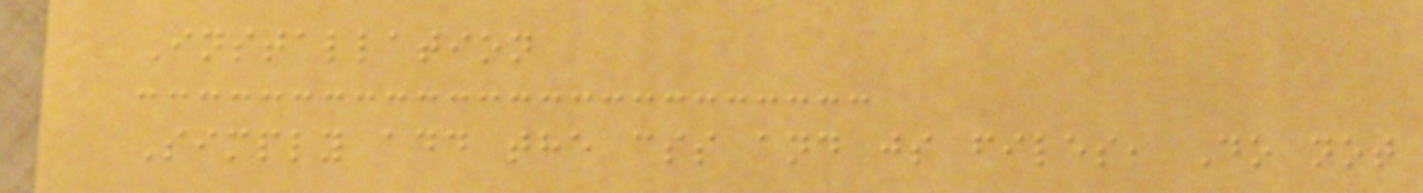Installation
Simply add the css and js files, Do not
